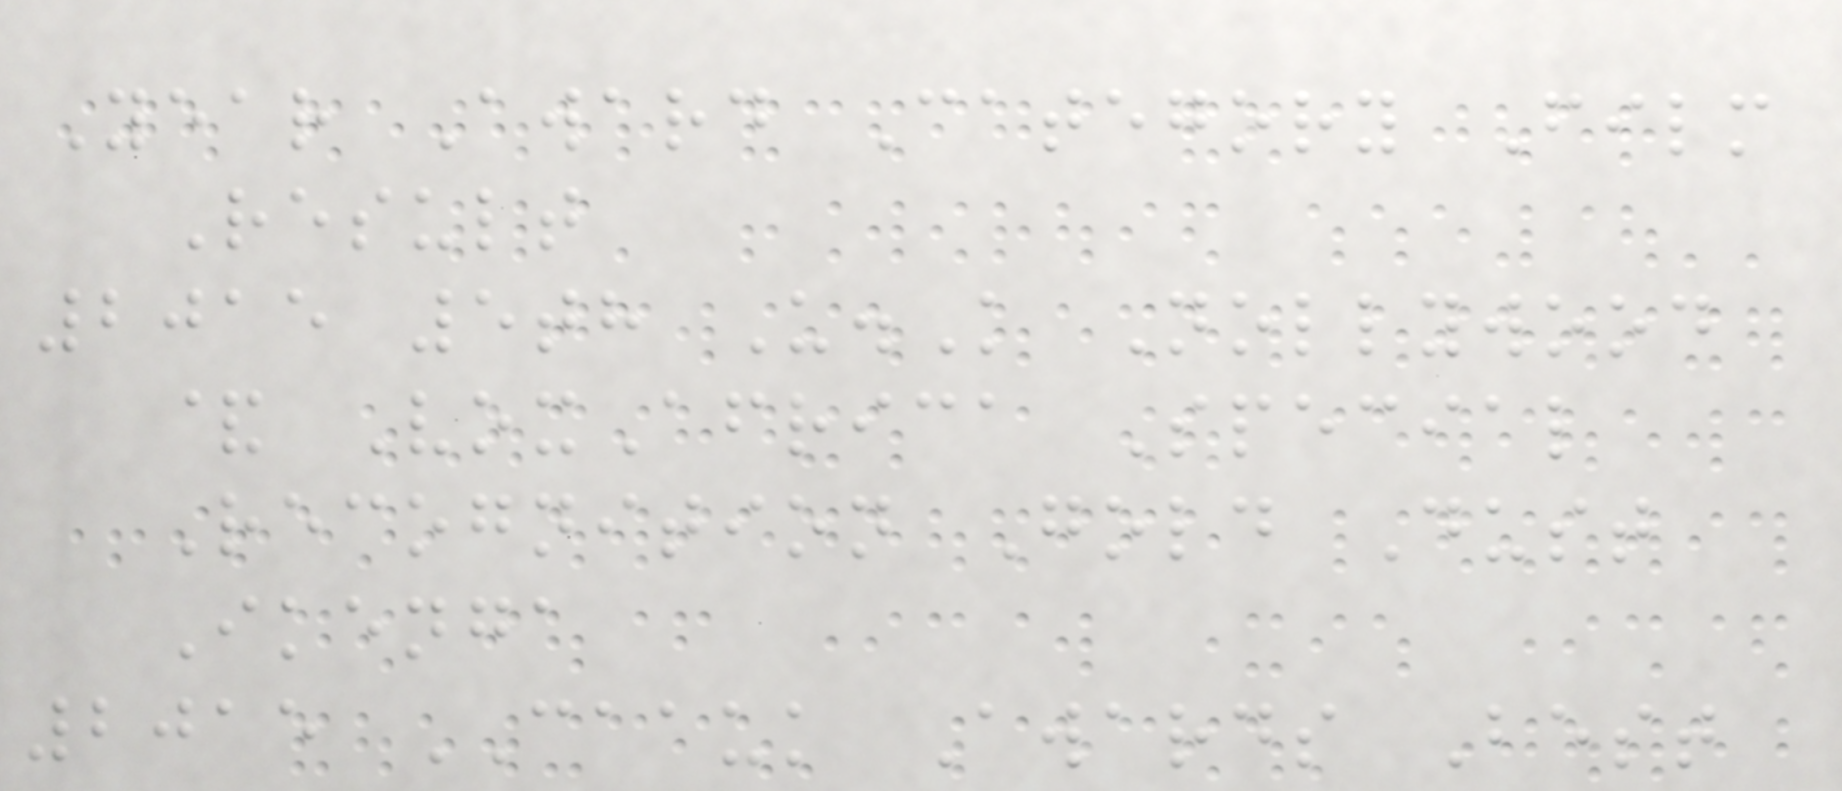Year Award Category Film
Result
2015 5th U.K Nollywood
& VoxAfrica Special
Recognition Gold Dust
Ikenga
2015 CAAUK Awards Best
